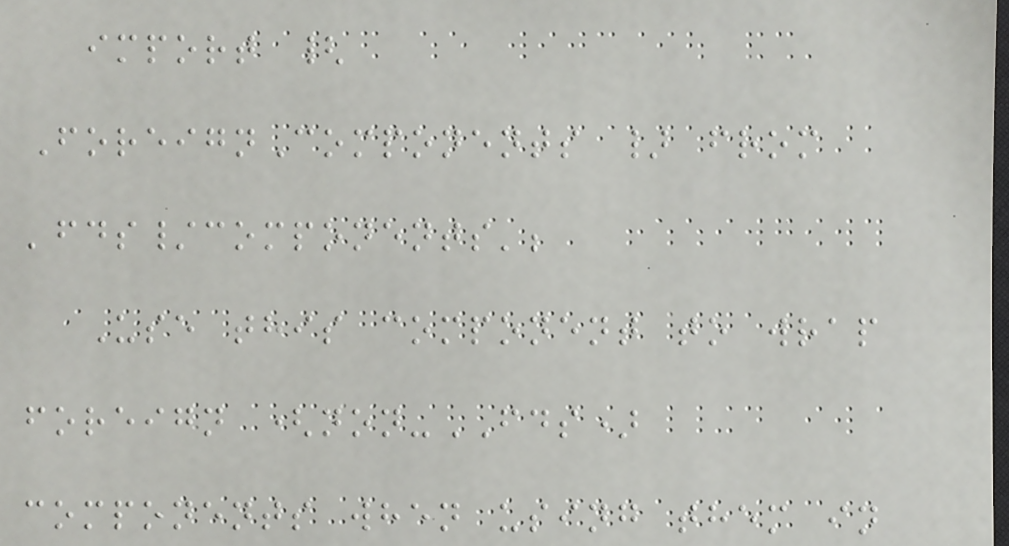import {
ForeignComponents } from
'fds/components';
Use this component to wrap
foreign (non-FDS)
components when using them in
